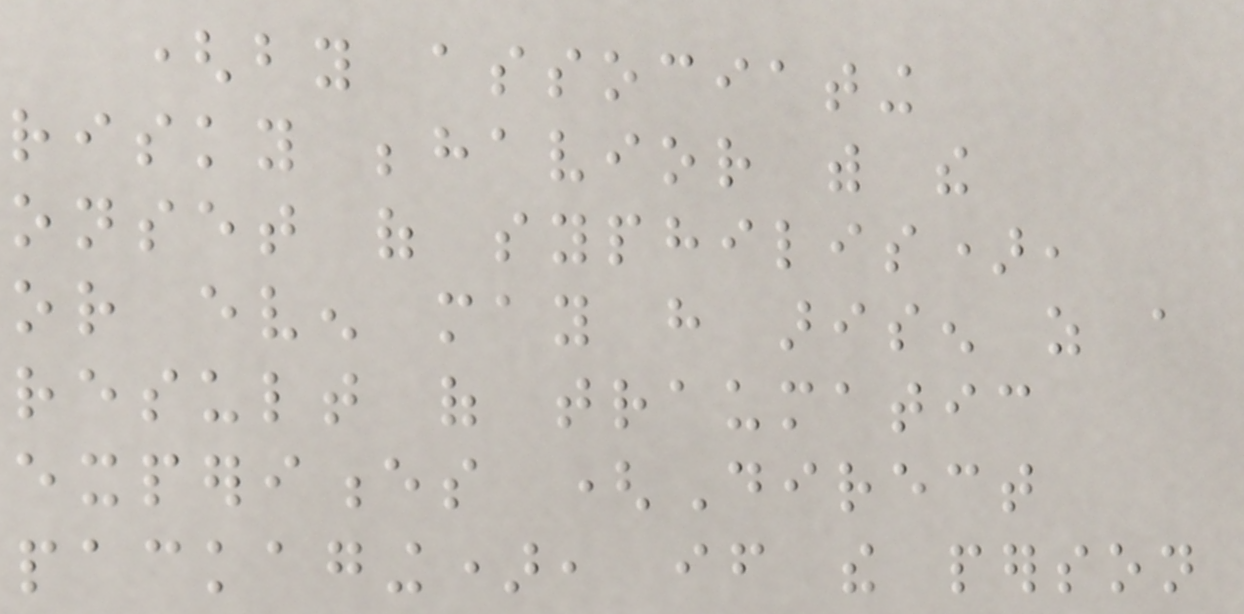(by associating
risky behavior with the
onset of syphilis),
or even may have arisen as a
result of traumatic
experiences (Direct
packaging), if the person
